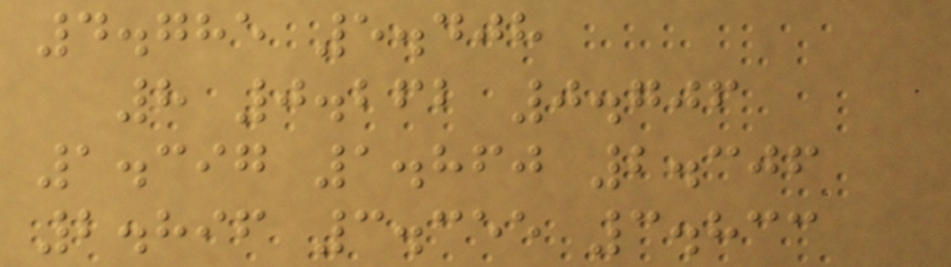4.785 5.408
8 0.262 0.706
1.397 1.860 2.306
2.896 3.355 3.833
